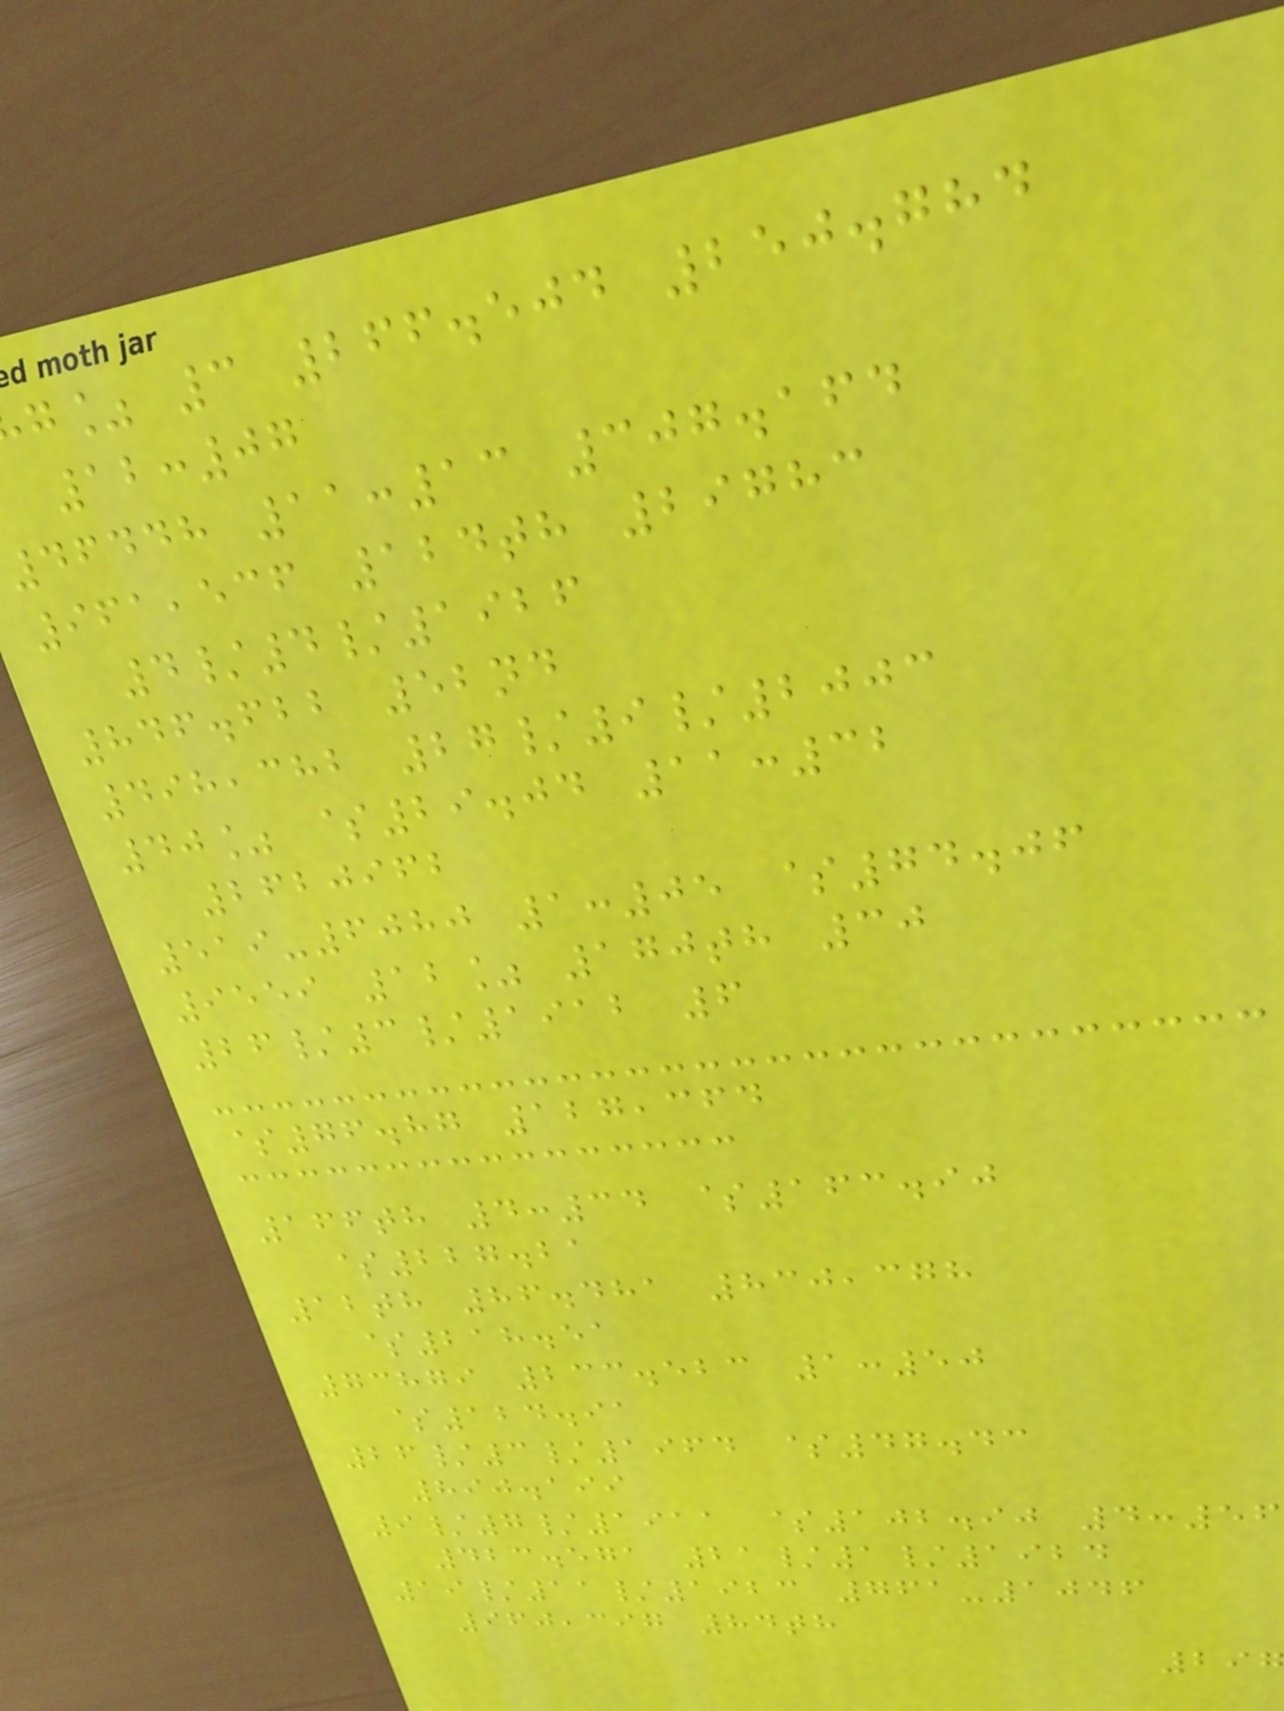g% 3 266.504 250.784
12:07
46448 11:13 307.164
961,536 124th 29783
4/4/1926
846.622 52nd
498,382 27/9/2003
40% $29.04 11:32
2620962
519-6080 1:05 $74.06
9559 12% 170th 30
26/3/1912 6
$76.87 127,364
166th 4:34 $163.90
$227.21
12th 86.481 830,378
$218.51
73879 233.523 1:50
$124.91
26/3/1964 $47.43
890.199
9/7/1911 $102.90 4:56
423.571 21/1/1924
19/11/1923 761-1046
960,397 84th
297
